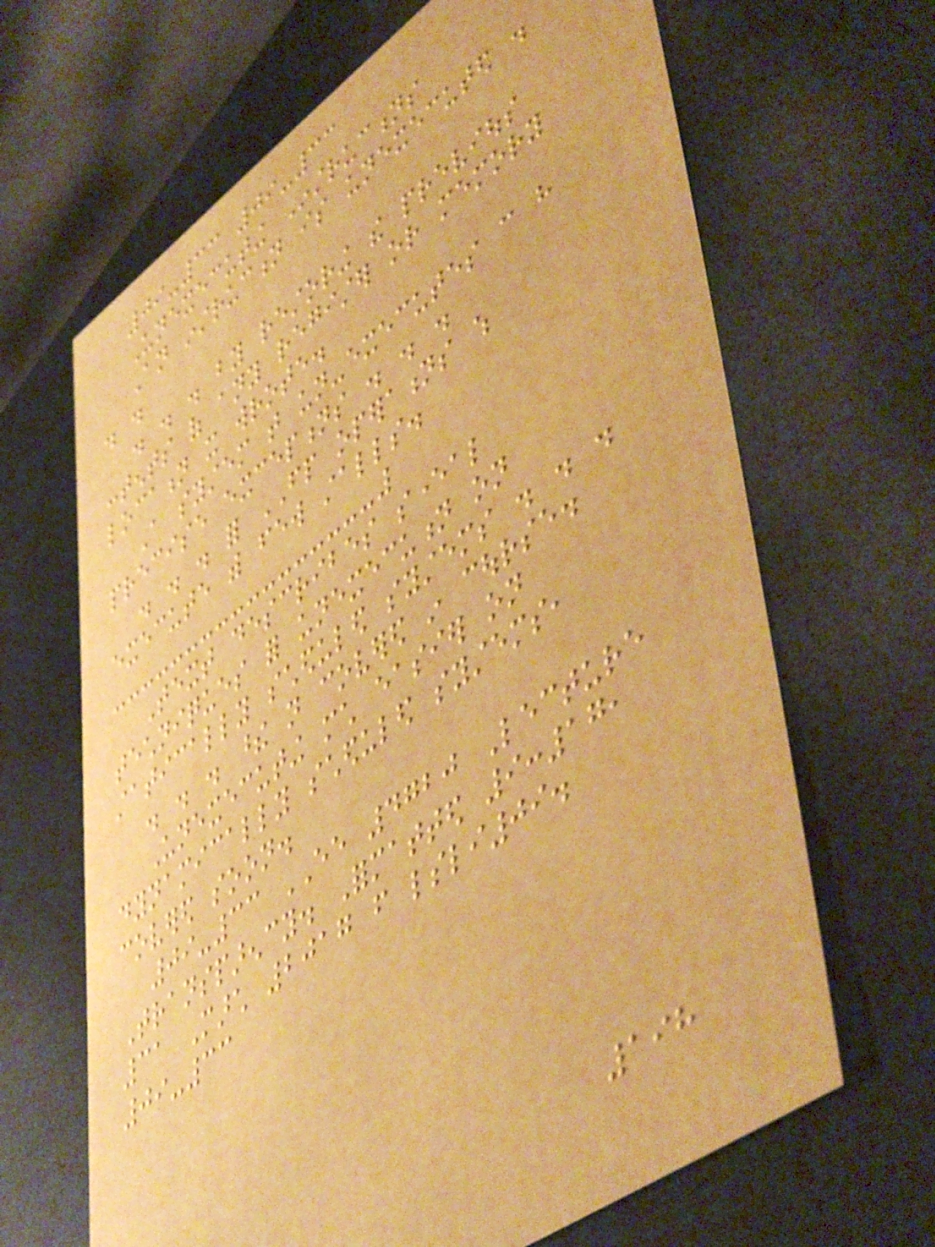09-33 09-33
Unexecuting Instructions
An instruction is unexecuted .
. .
. . . by restoring the previous
contents of any register or memory
location it wrote.
A system that un-executes can have
precise exceptions . . .
. . . for FP operations which
execute with few stalls.
Text describes several
techniques for unexecution on
statically scheduled systems . . .
. . . these not covered in course.
Unexecuting much easier on
dynamically scheduled systems,
covered soon.
09-33 EE 4720 Lecture
Transparency. Formatted 9:17,
31 March 2017 from lsli09.
09-33
198
